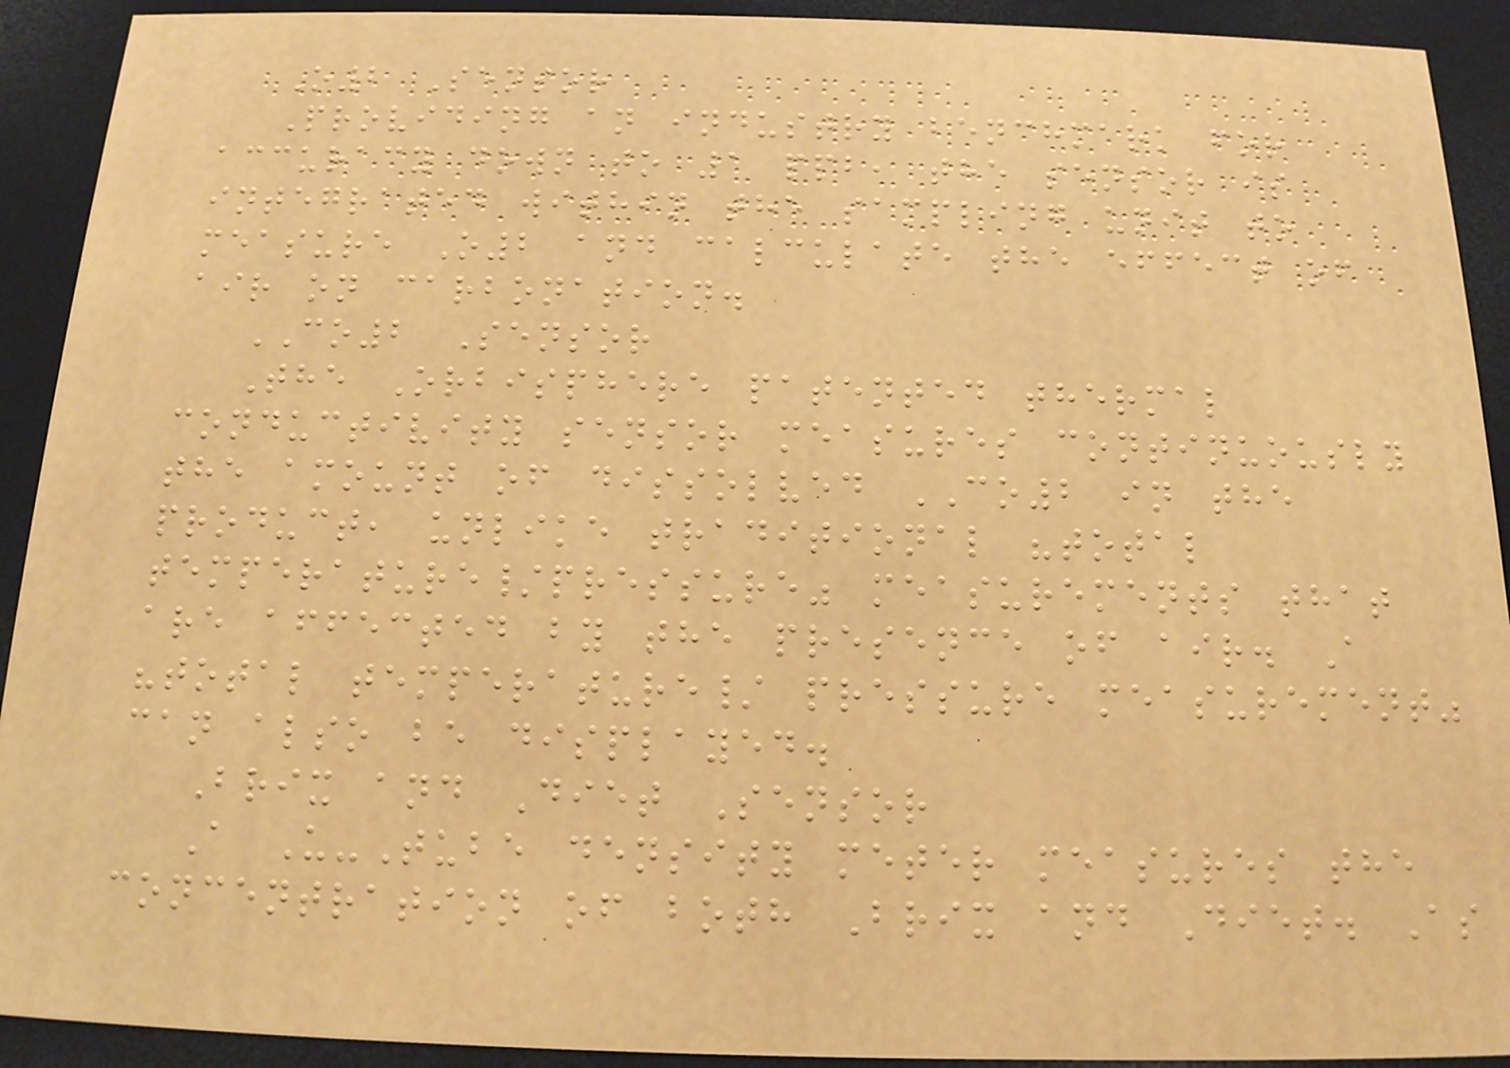O2 Sensor
Providing an industry benchmark for
accuracy down to 1 ppb, the sensor is
integrated within the sampling unit to
measure O2 and calculate the effect of
air on carbonation.
CO2 Sensor
The Orbisphere patented thermal
conductivity sensor measures continuously
the amount of dissolved CO2 in the
product, unlike traditional "total
temperature/pressure" measurements that
are affected by the presence of air. A
"total temperature/ pressure measurement"
can also be displayed.
Brix and Diet Sensor
A U-Tube density meter measures the
concentration of both Brix and Diet. As
